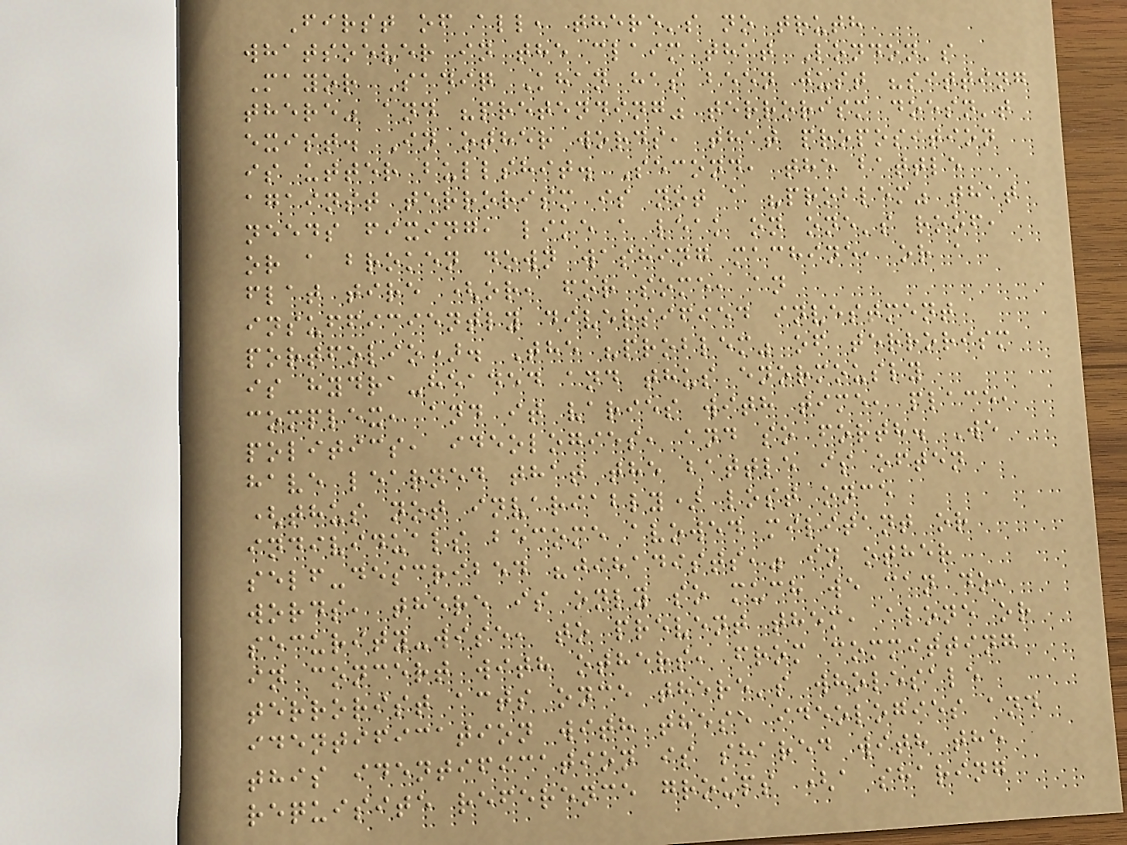First of all, there's no truth
whatsoever in the claim that London's
Mayor Sadiq Khan has been just "sitting
there" and "pretending" terrorism doesn't
exist. In other words, that proposition
is utter bullshit. Second, the battle
against terrorism is not a "problem" that
needs fixing, like a leak on one's roof,
or a broken down washing machine, or a
flat tire (or, for some, an
insufficiently diversified investment
portfolio). The "problem" of terrorism
is hydra-headed and thus enormously
complex, and it varies with time, place,
politics, ideologies, and so forth. We
have learned that the battle is often
(thus not invariably) lost once
individuals become avowed militant or
self-described "jihadists," in other
words, there is only so much we can do,
security-wise, to prevent them, alone or
in concert with others, from committing
terrorist acts once there's wholesale
identification with these ideologies and
this identification is shared with the
requisite reference groups (a sharing
